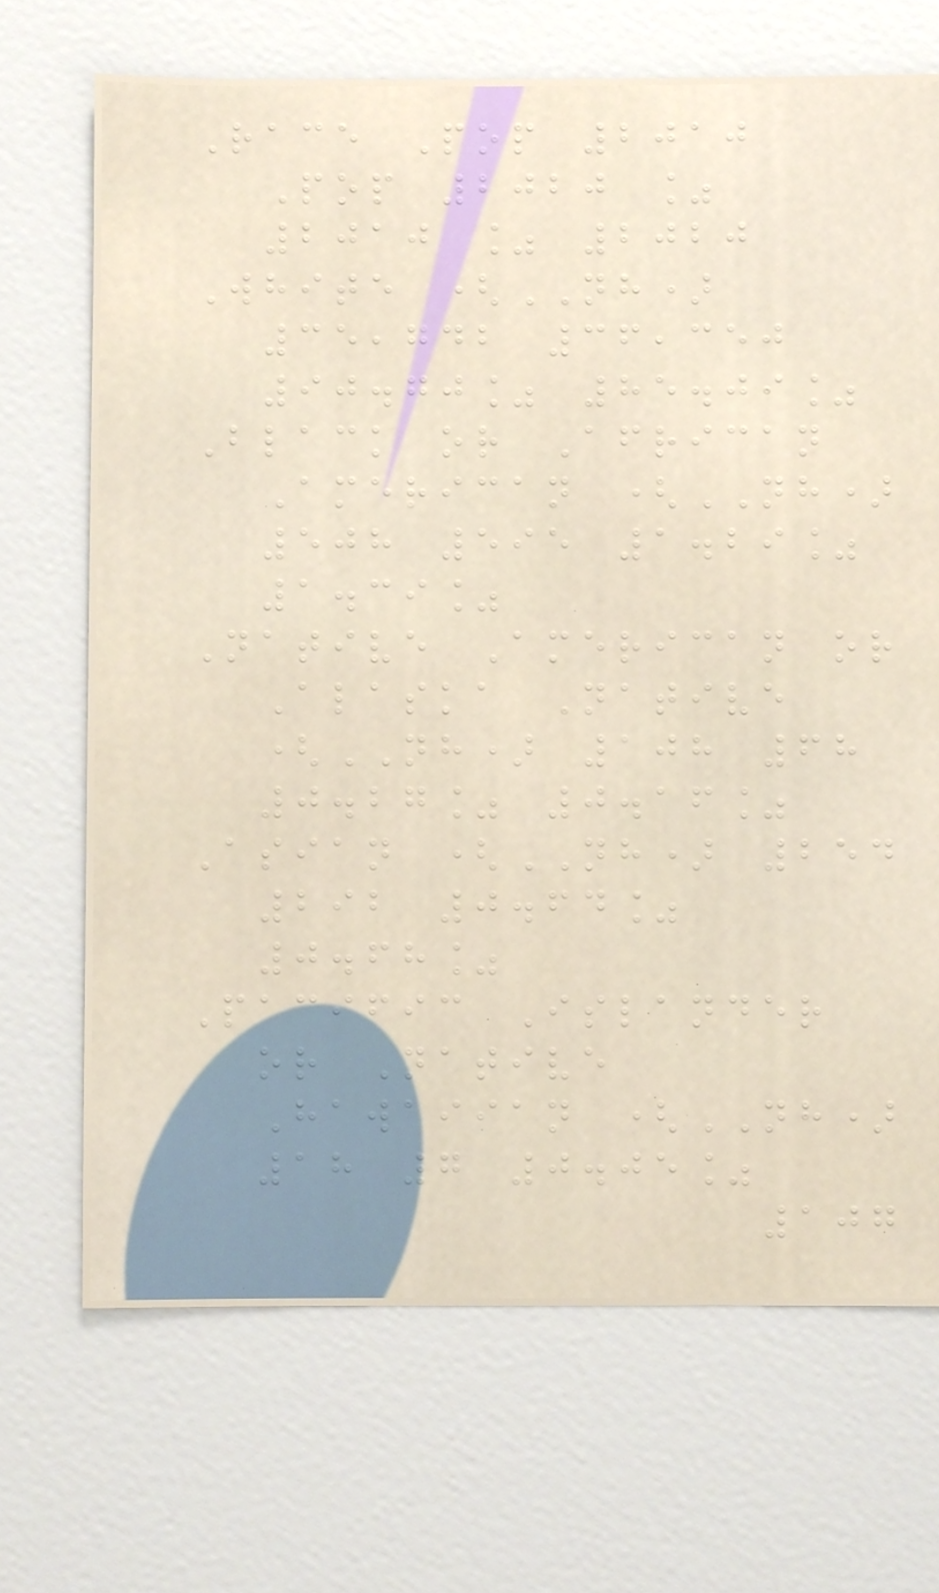Race Pop 2010
Pop 2020 %
2010 % 2020
White (NH)
35,742 36,350
90.70% 85.09%
Black or African
American (NH)
508 595 1.29%
1.39%
Native American or
Alaska Native
(NH) 108 68
0.27% 0.16%
Asian (NH) 254
292 0.64%
0.68%
Pacific Islander
or Native
Hawaiian (NH)
18 7 0.05%
107
